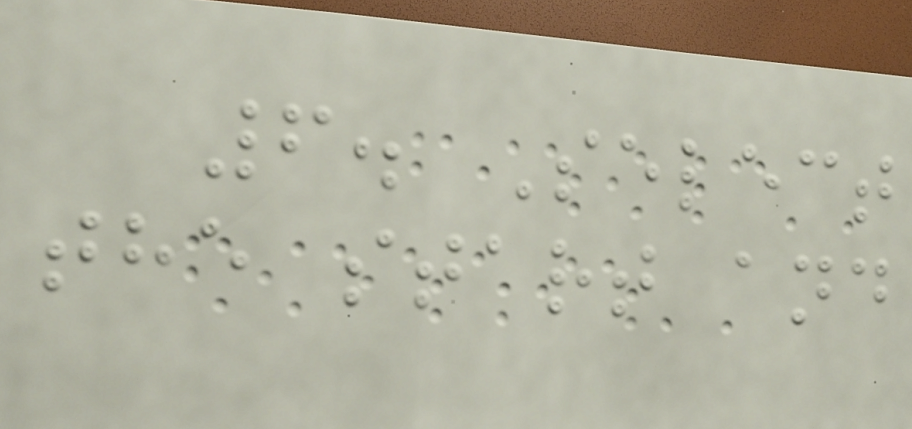6. Select
the start and
